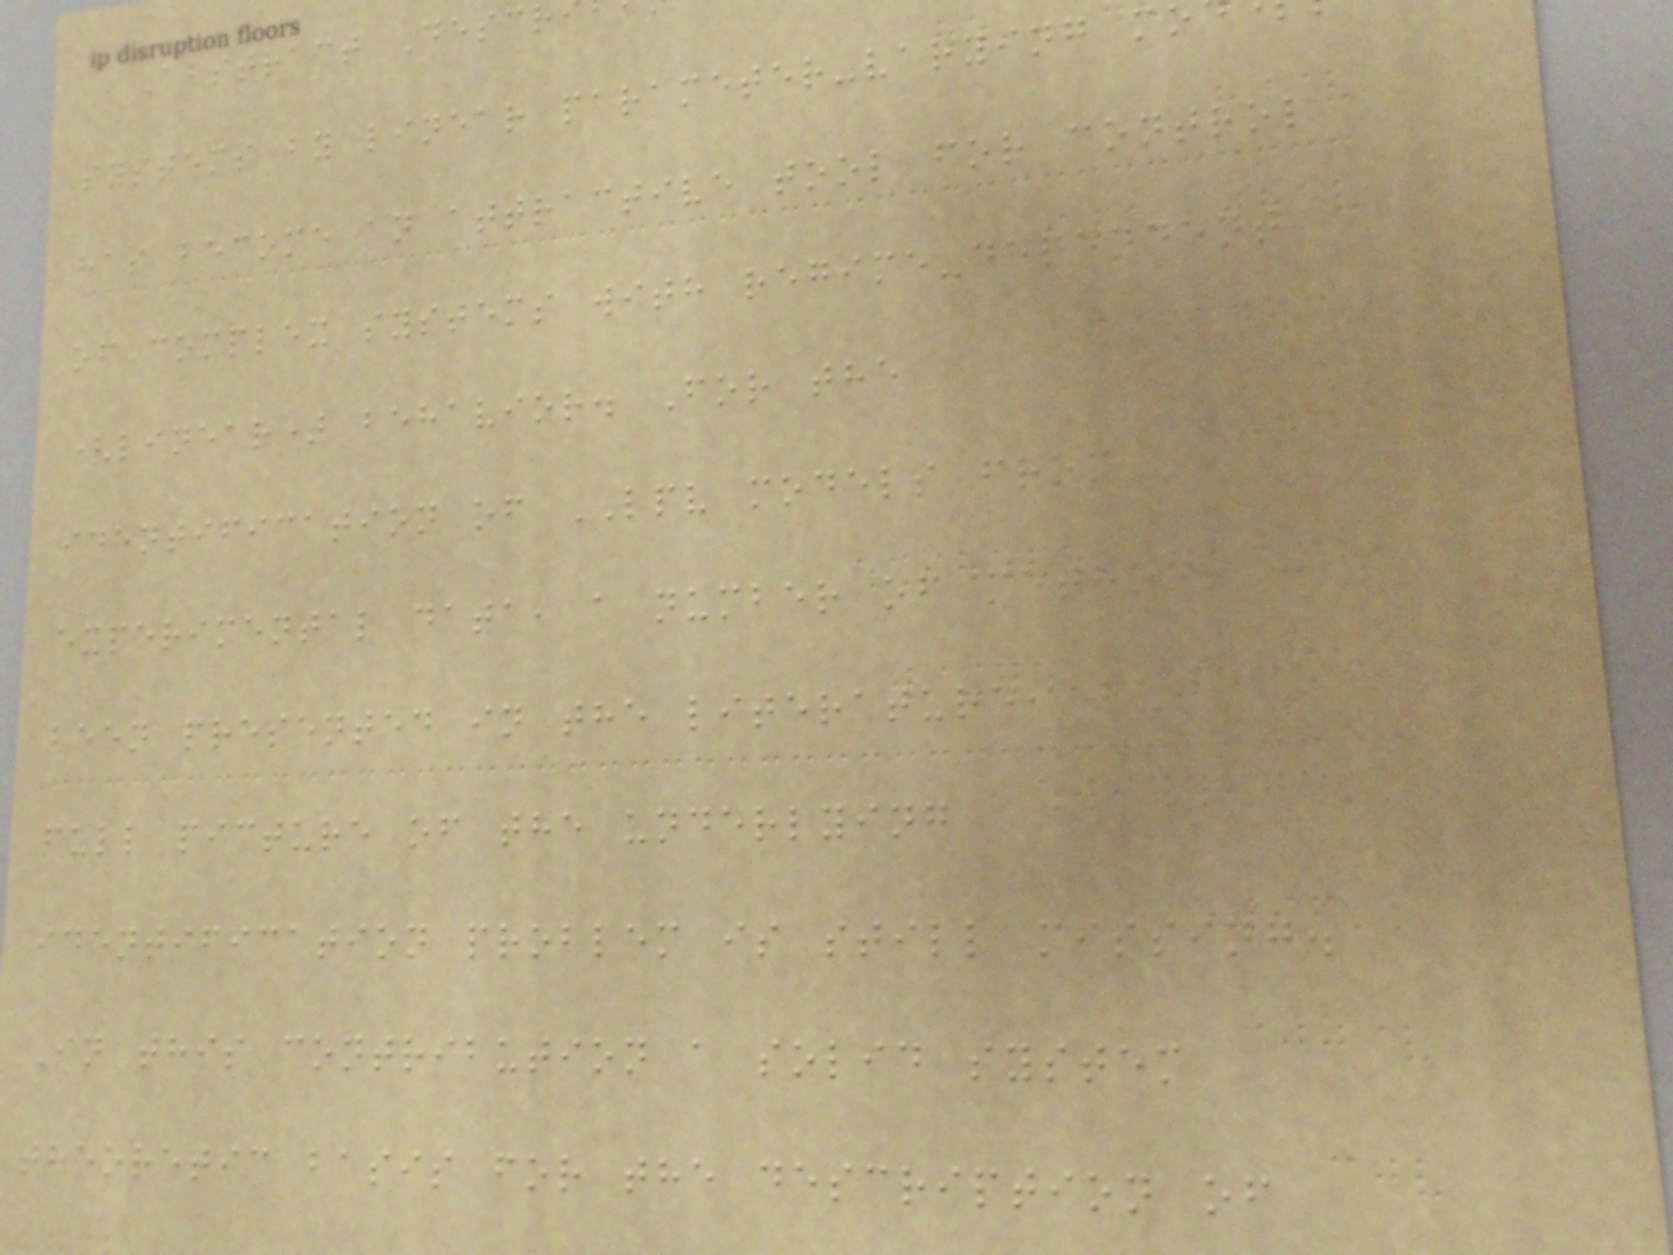Abstract Descr
systems by linear parameter-varying m
has become an attractive tool for control
of complex systems with regime-dependent
(linear) behavior. For the
identification of LPV models from
experimental data, a number of methods has
been presented in the literature, but a
full picture of the underlying
identification problem is still missing.
In this contribution a solid system
theoretic basis for the description of
